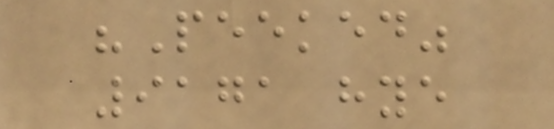"Peeked"
9171 hye
